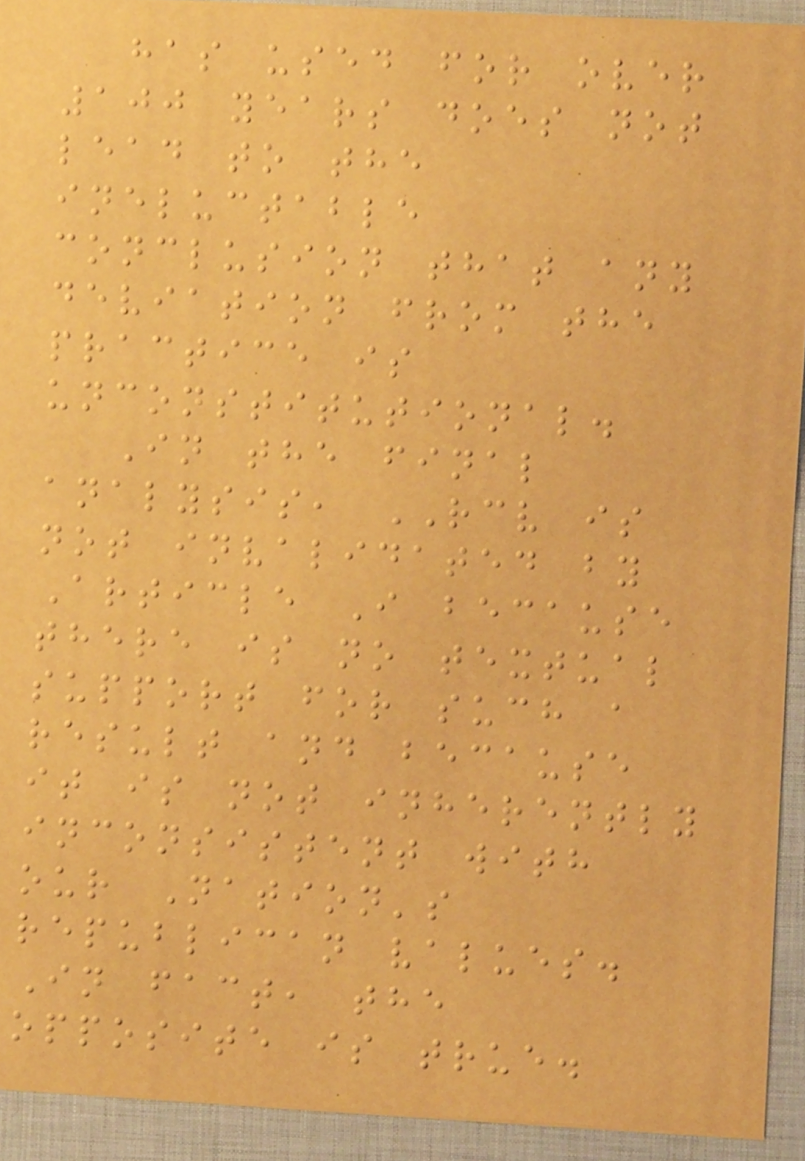has used for over
100 years does not
lead to the
ineluctable
conclusion that any
deviation from the
practice is
unconstitutional.
In the final
analysis, RCV is
not invalidated by
Article I because
there is no textual
support for such a
result and because
it is not inherently
inconsistent with
our Nation's
republican values.
In fact, the
opposite is true.
